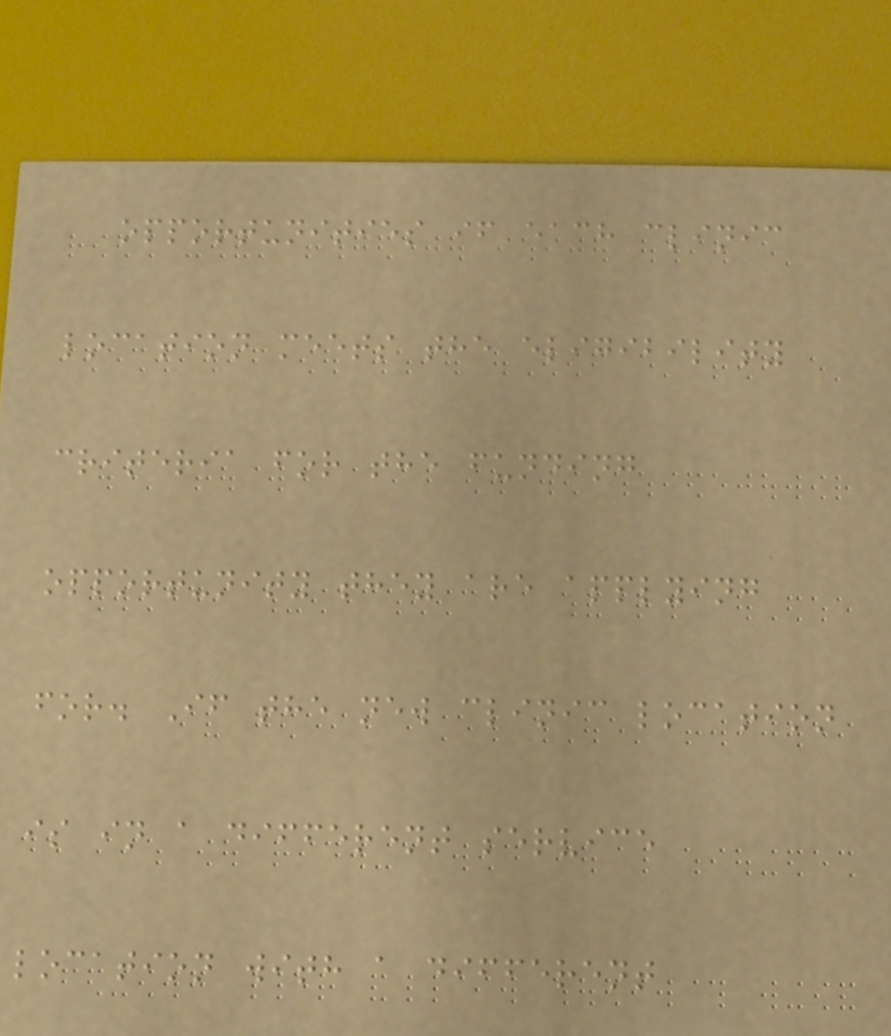opportunities if each clinic
location meets the eligibility
criteria for the funding
opportunity they are applying
for. If the new clinic location
is in a different service
location with a different
